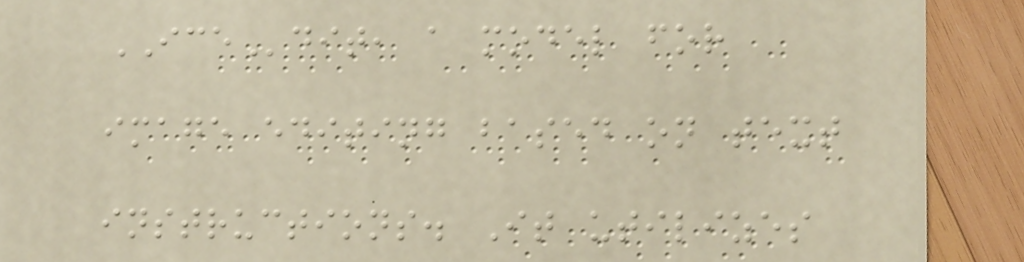ICEdit, a model for
image editing based on text
instructions. It utilizes
